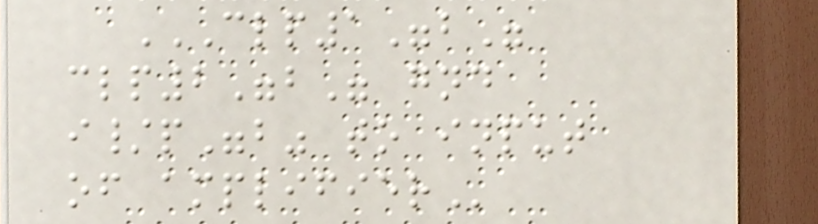CLP1"B"
CLP2"B" GND
I/P"B" TO INPUT
OF AMPLIFIER
